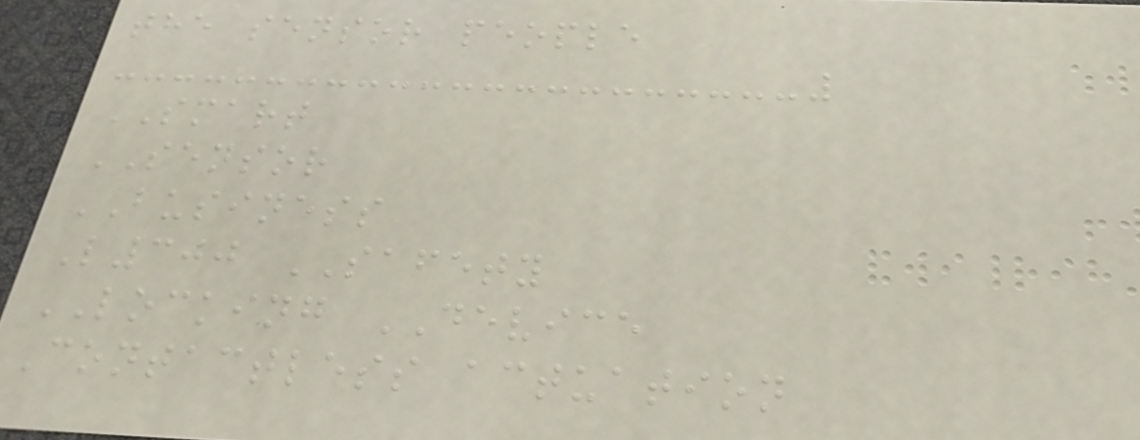the sensor people
SMART
SENSOR
BUSINESS
L300 SAFETY
LOCKING DEVICE
Contactless actuation
